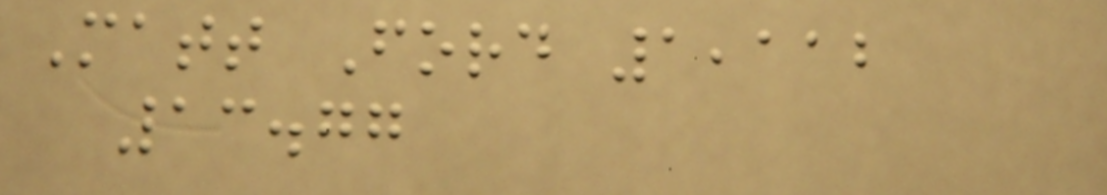Matt Ford 1,112
13.77
